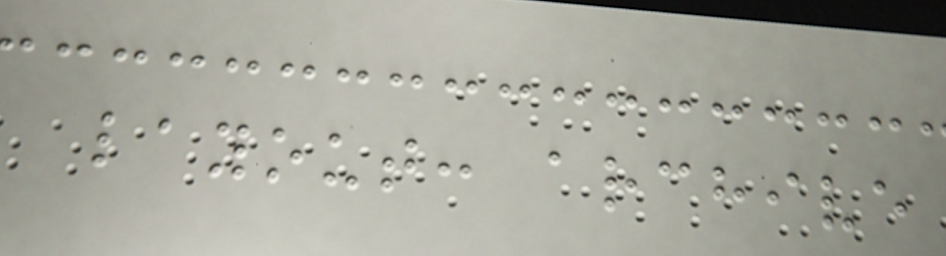layout: archive
